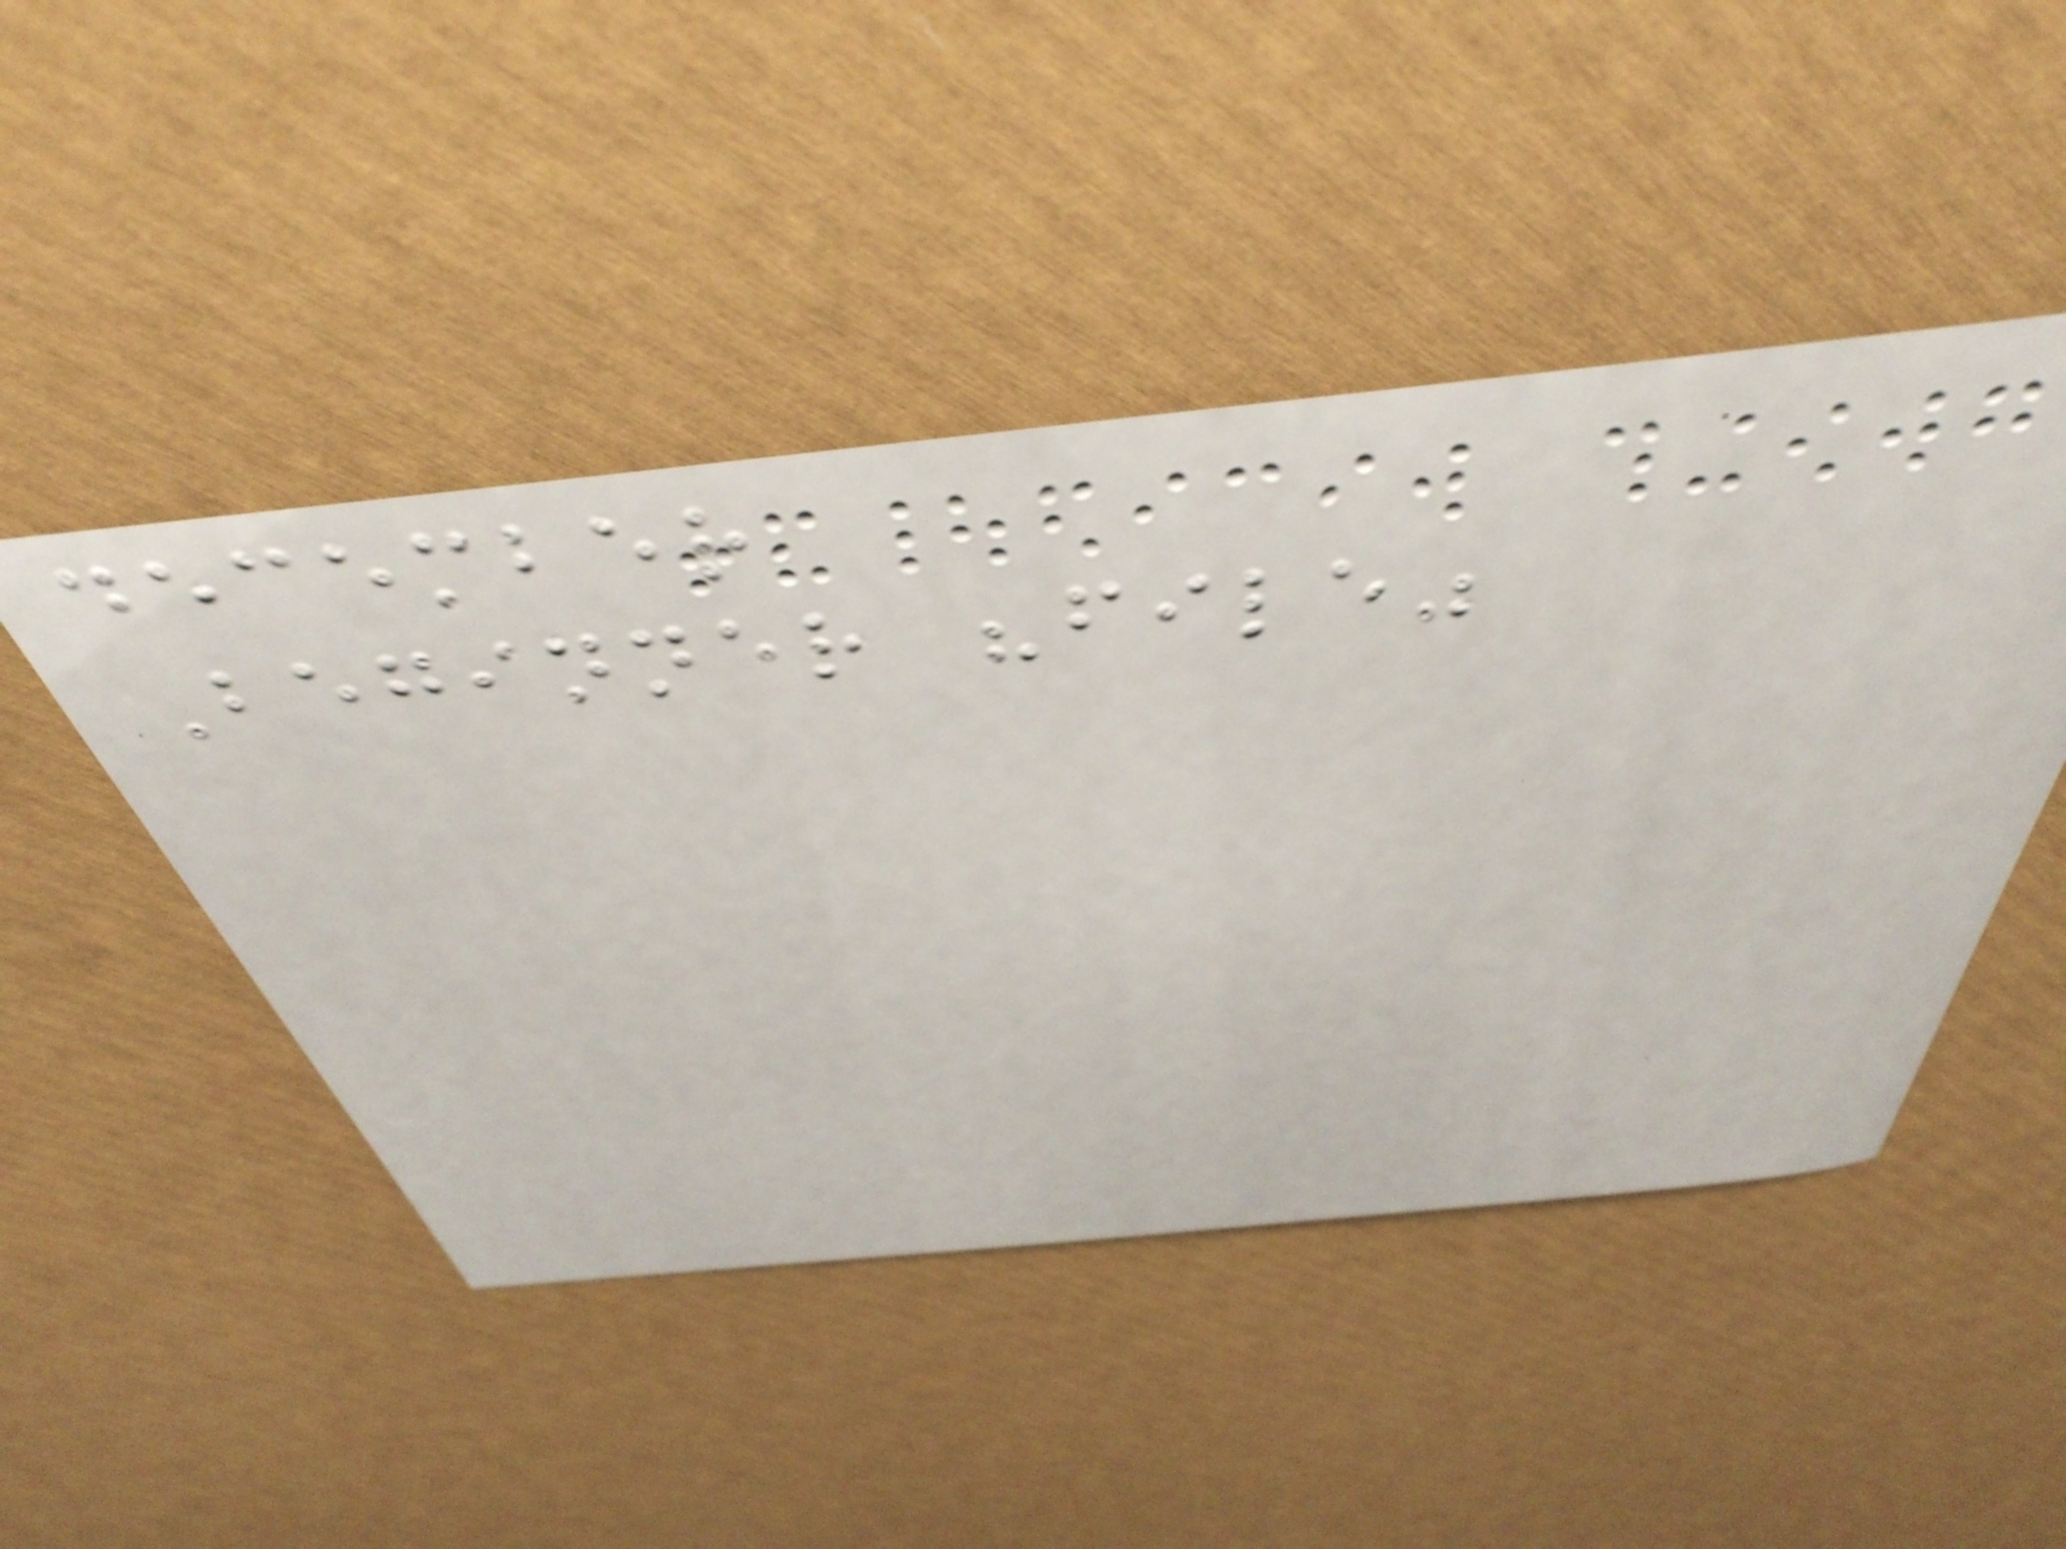december
Beginner "file"
